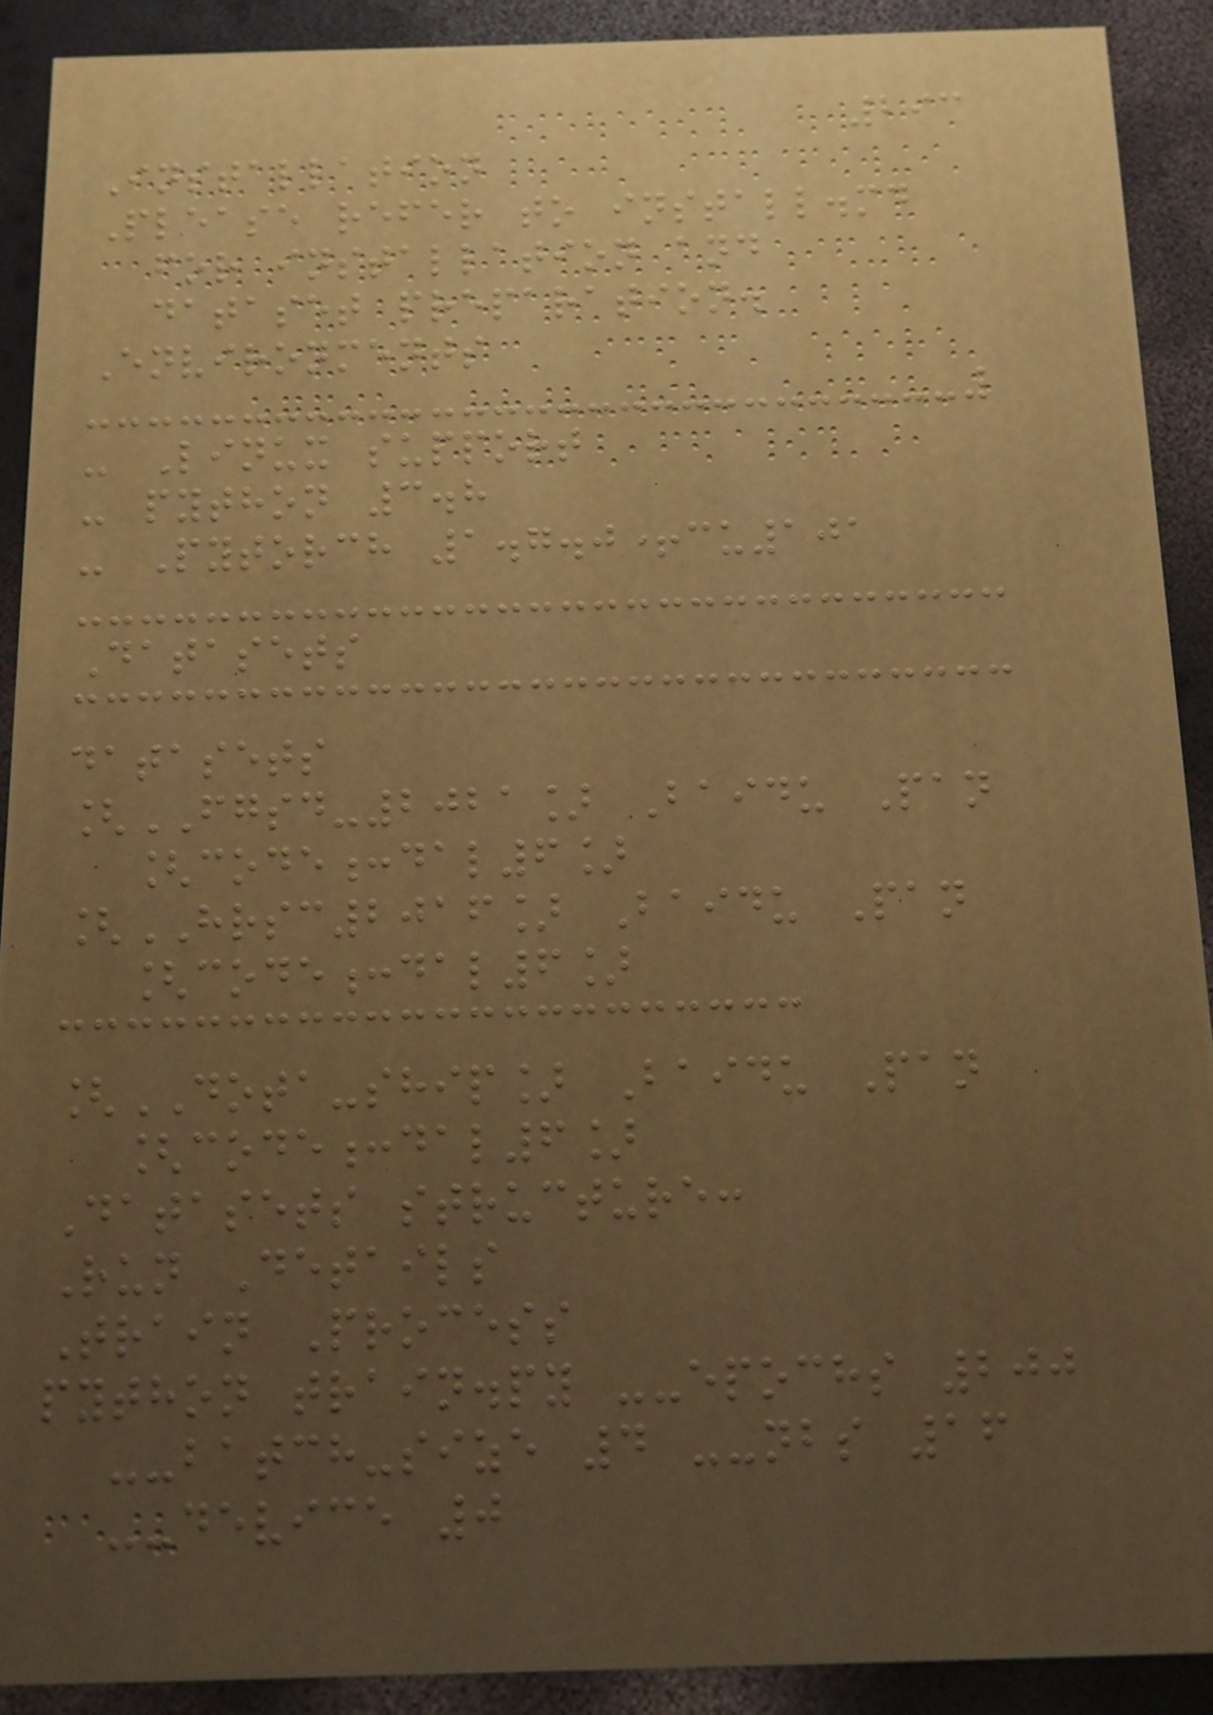293
Installation
Please refer to install.md
for installation and
dataset preparation.
Environments
- Linux support
- python 3.8
- Pytorch 1.7.0+cu101
Datasets
datasets
[FGSD-2021] Baidu Pan
[code:dal6]
[HRSC2016] Baidu Pan
[code:dal6]
[DOTA-ship] Baidu Pan
[code:dal6]
Datasets structure:
Run Details
Train Process
python train.py --epochs 200
--batch-size 4 --nbs 16
--device 0
